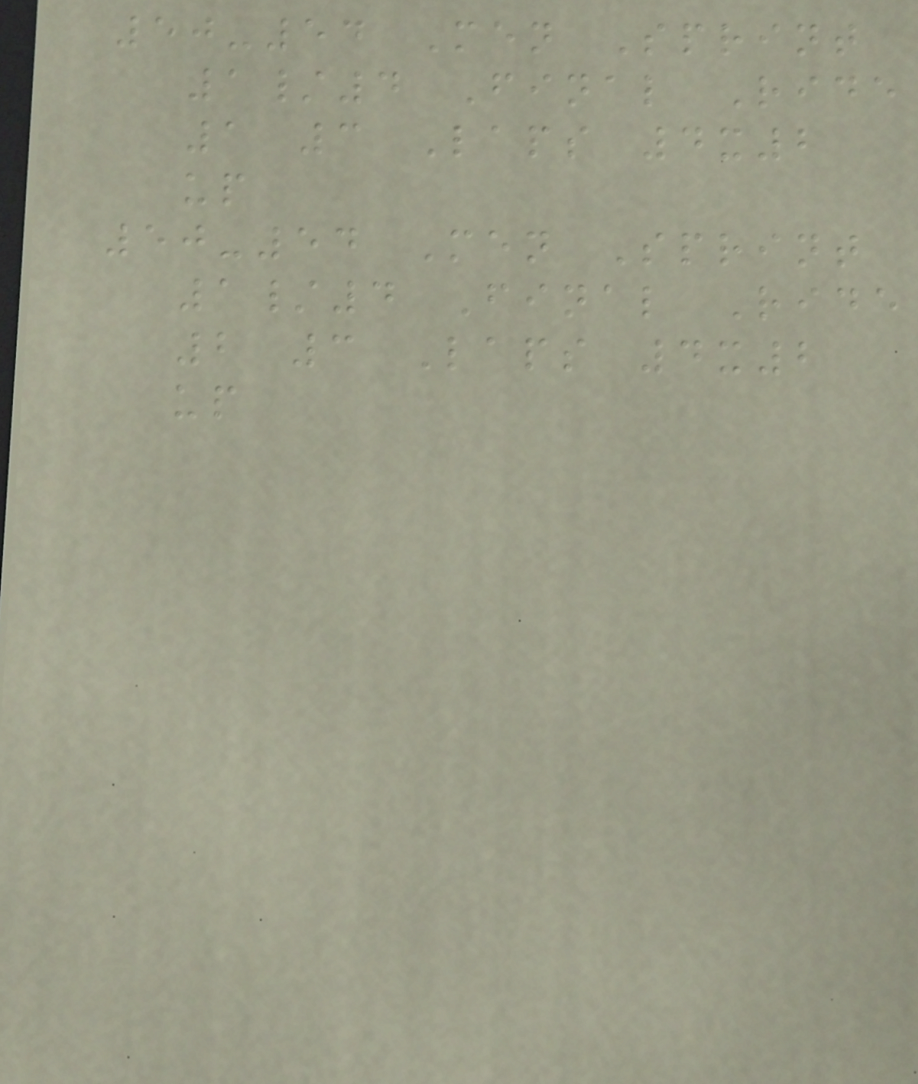50-54 Men Sprint
1/4 Final Ride
1 3 Laps 4x2
up
50-54 Men Sprint
1/4 Final Ride
2 3 Laps 4x2
up
